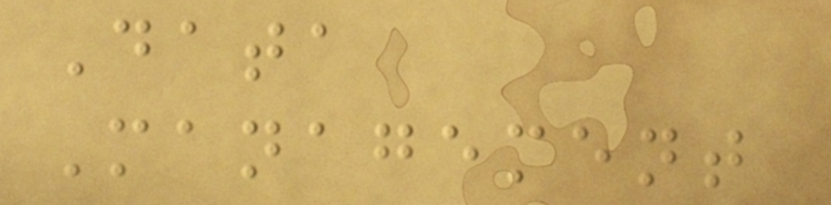Data
Management
